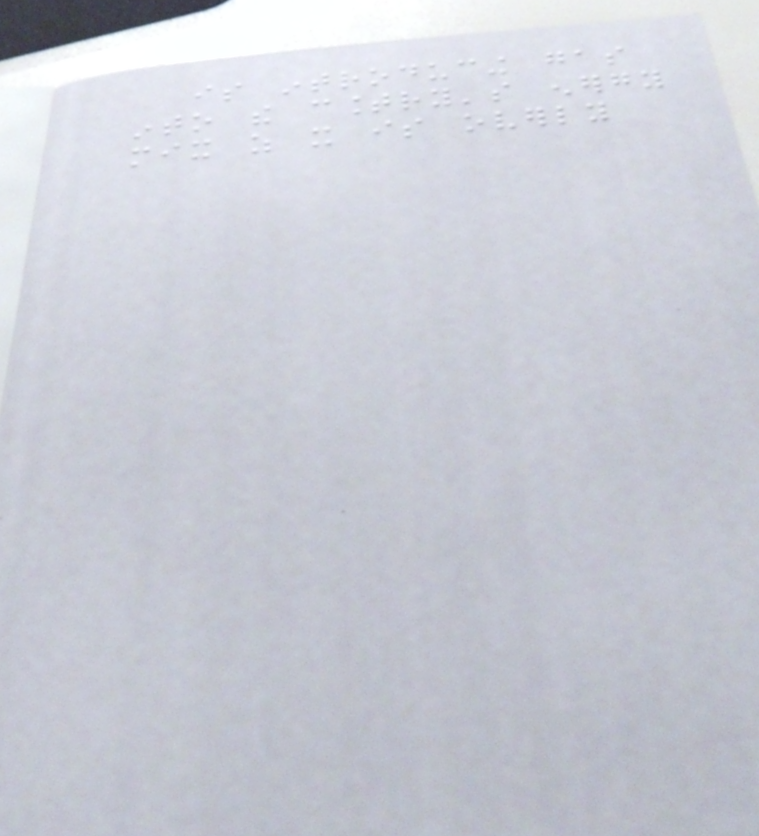is introducing gas
into the country's energy
mix as it is overly
